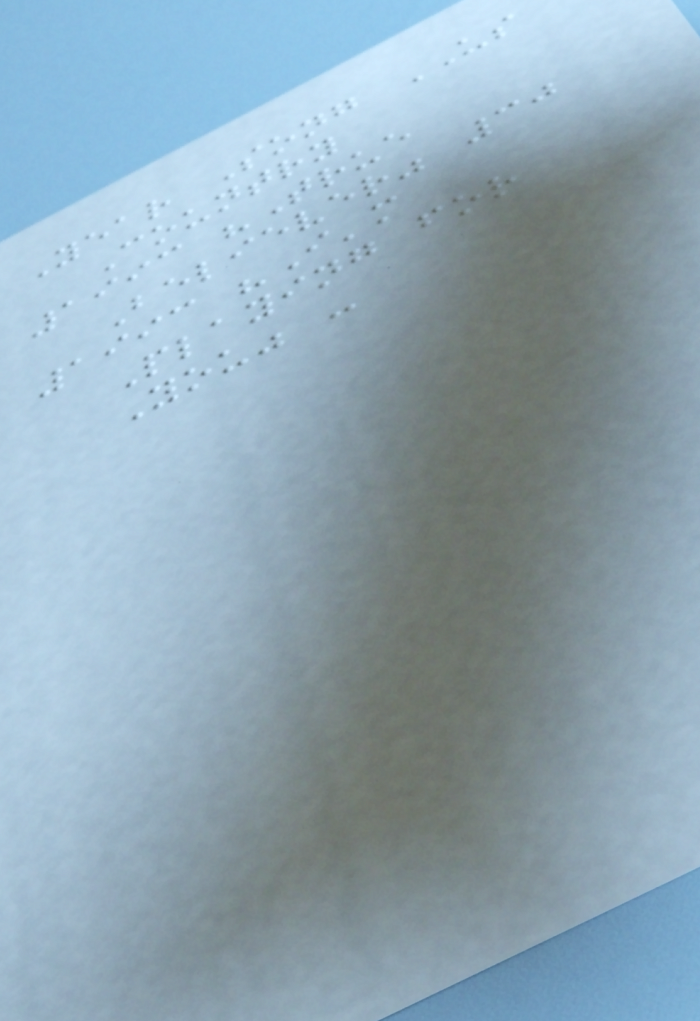Year Song US
Country
1993 "True
Believer" 30
1993 "I'm
Playing for
You" -
